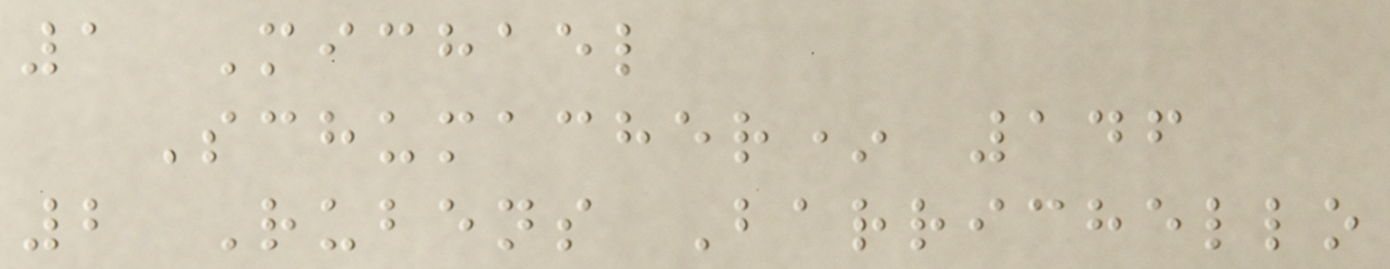1 Michael
Schumacher* 146
2 Rubens Barrichello
